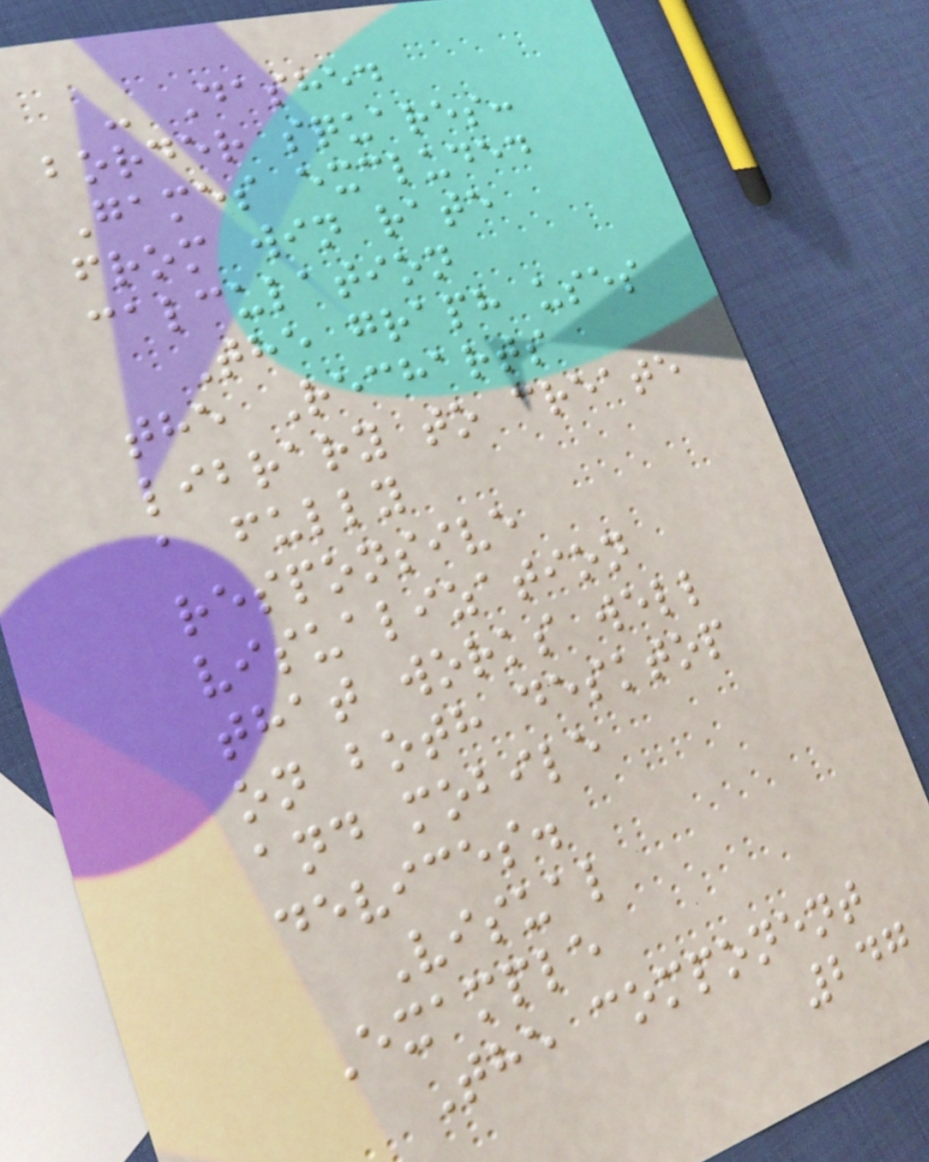- Dashed
border squares:
Games excluded
from win rate
calculation
The graph uses
the Recharts
library to create
a fully
responsive
visualization
that works well
on both desktop
and mobile
devices.
Visual
Example
The component
247
